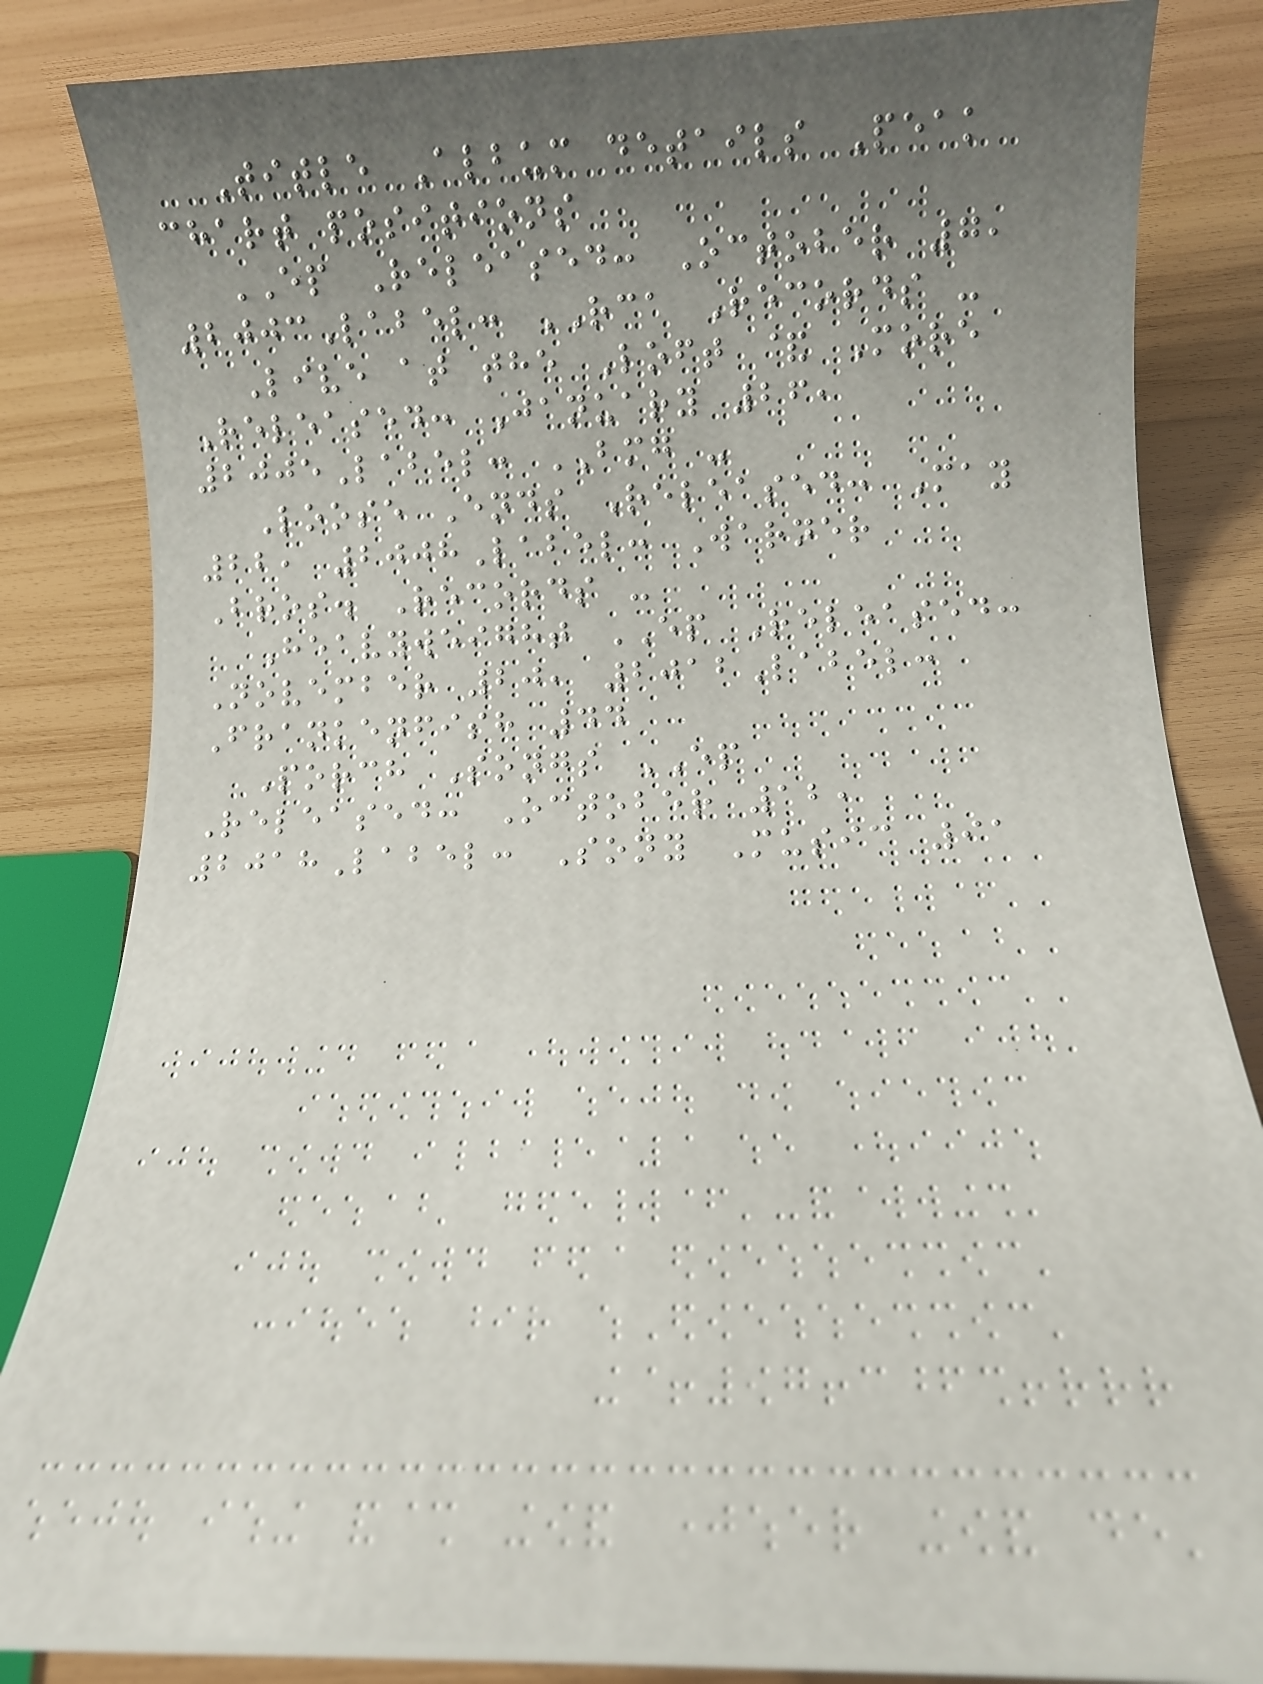Title Album details Peak
chart positions
EP Released: October 7,
2003Label: RCA Records -
Live at the Loft & More
Released: January 26,
2005Label: BMG -
Loose Ends Released: May
22, 2008Label: Warner
Bros. Records -
Heavyweight EP Released:
November 20, 2012Label:
Frankenfish 44
Porch Songs EP
Released: October 12,
2018Label: Sony Music 91
